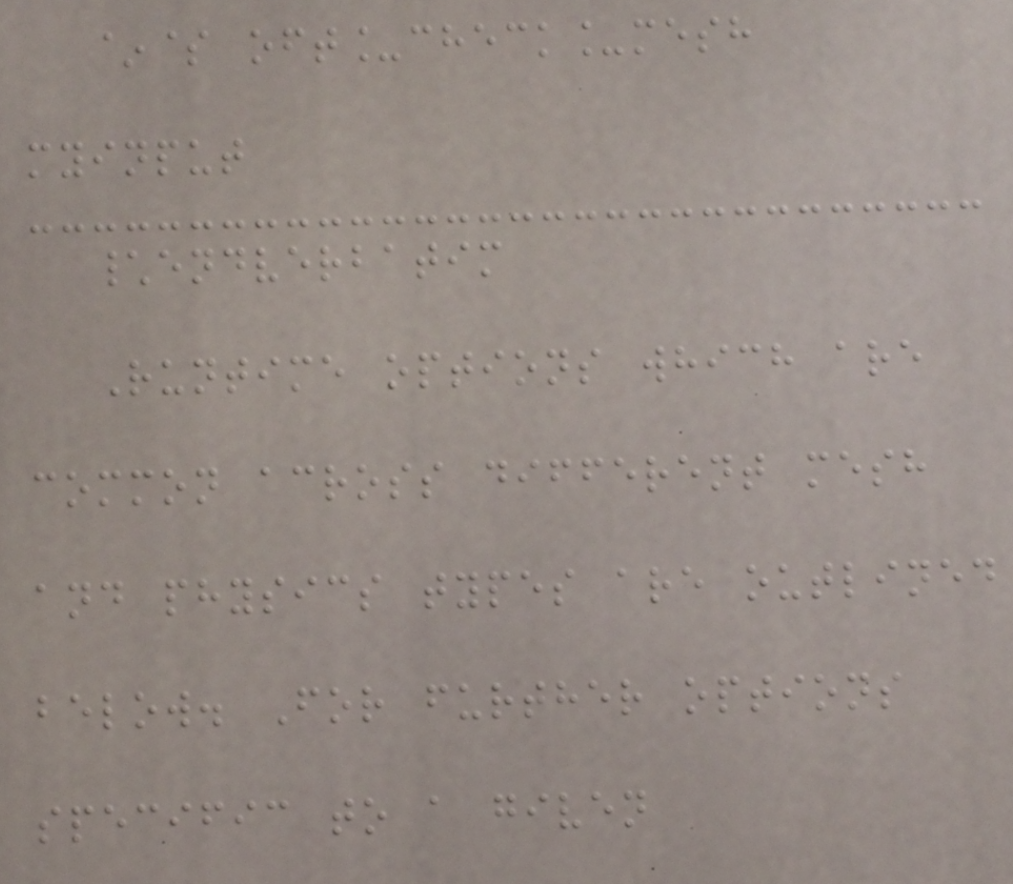~$ oft_check_mesh
myinput
\endverbatim
Runtime options which are
common across different mesh
and physics types are outlined
below. For further options
specific to a given
